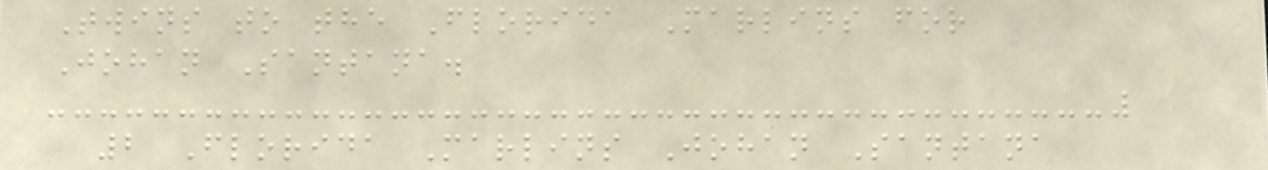Twins to the Florida Marlins for
Johan Santana.
2 Florida Marlins Johan Santana
